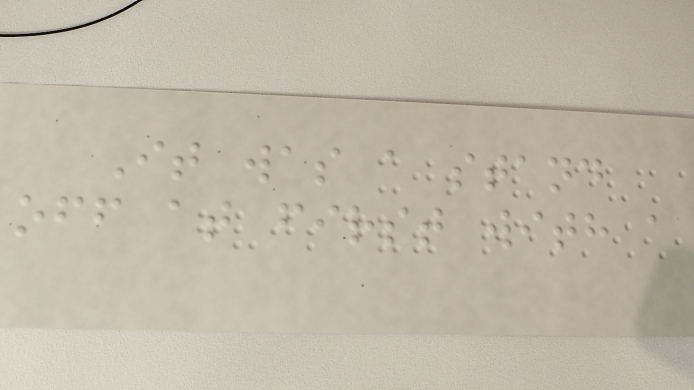It was a stand
off at first with a
